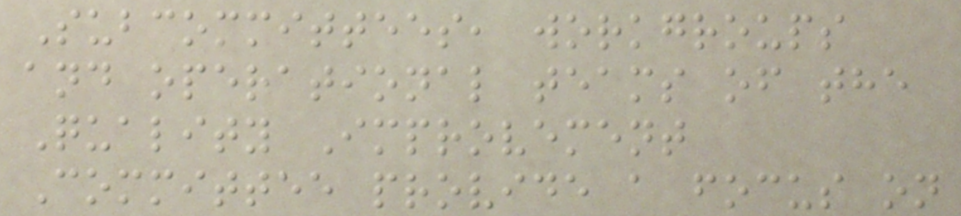Subcommittees, workgroups
and operational teams of the
Quality Improvement
Committee provide a focus on
